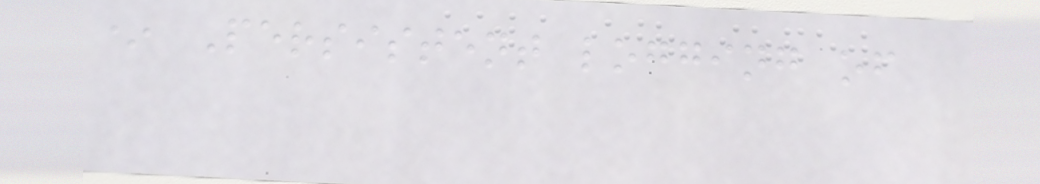* Persistent logging of
